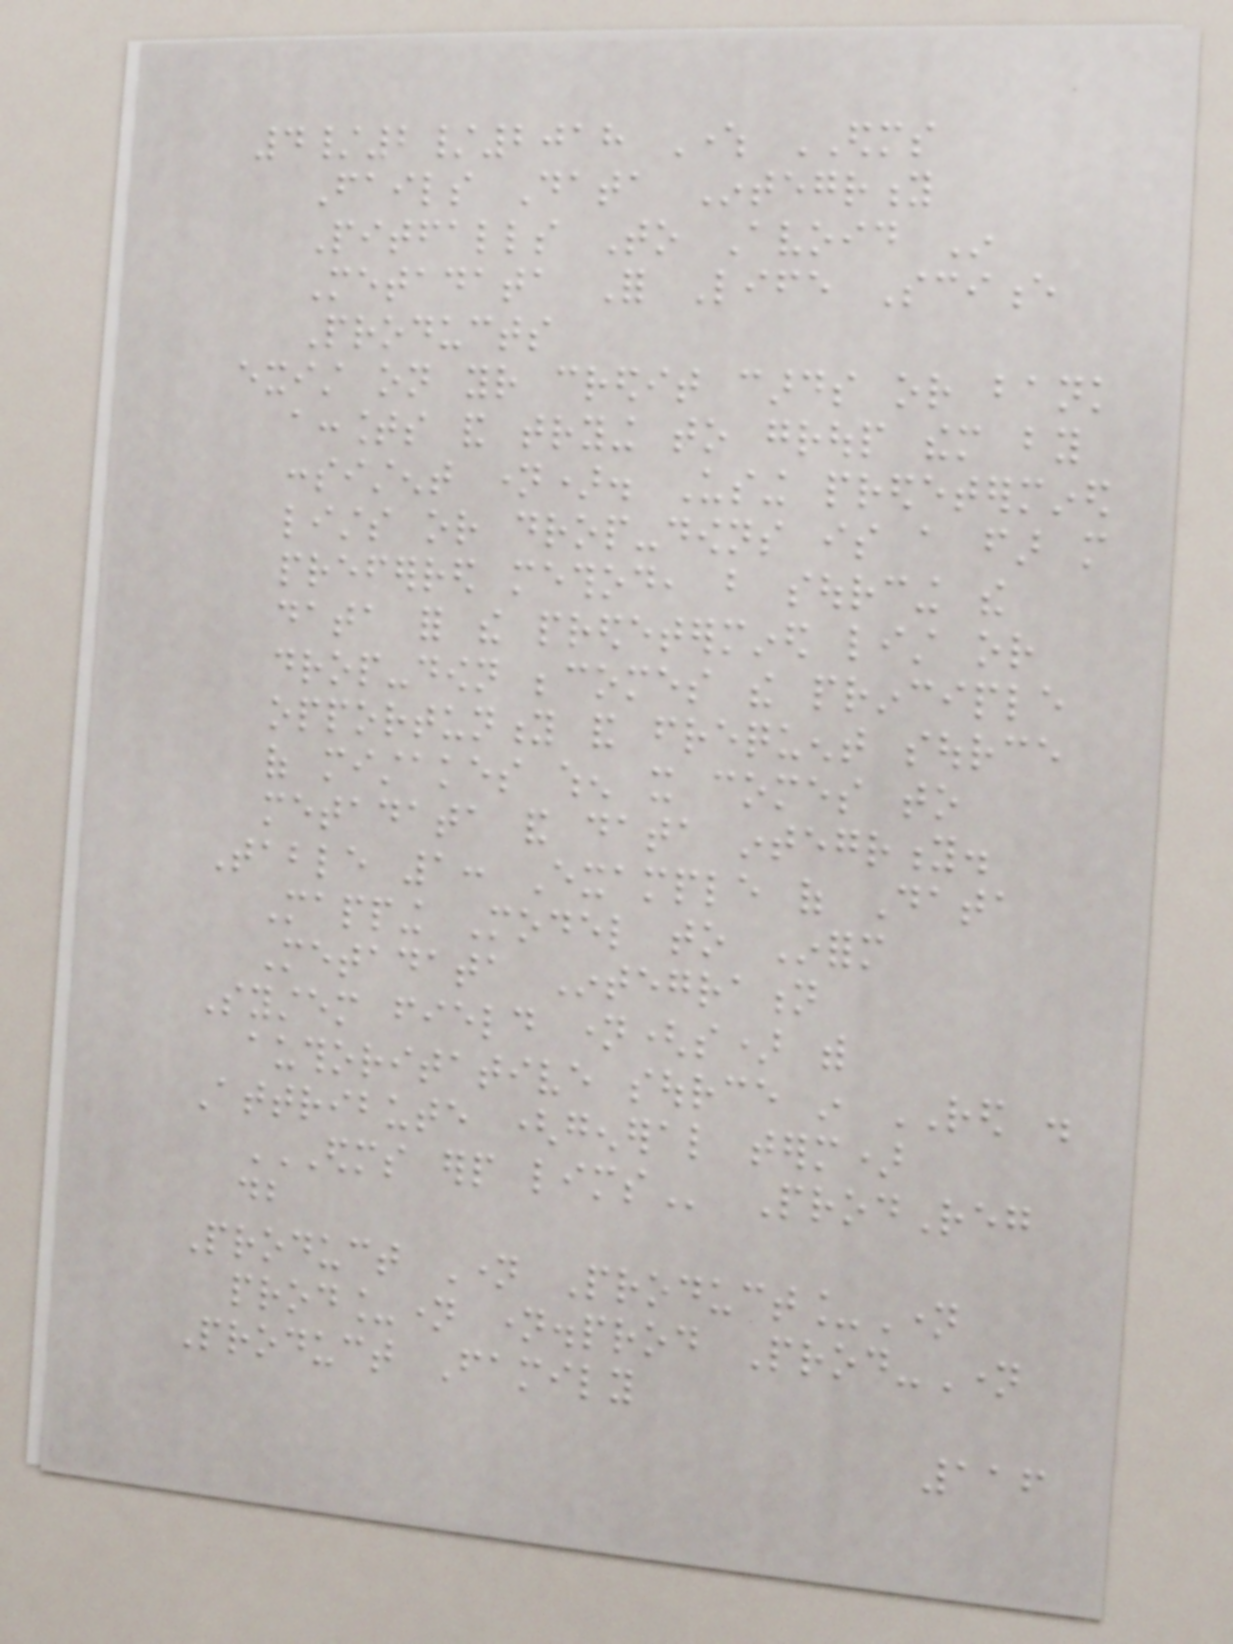4/2/2018 Where EDMS
Fails Data Integrity
Pitfalls To Avoid In
Metadata For Life Science
Products
exist on your credit cards or bank
accounts and trying to group them by
consistent name). Using predetermined
lists or drop-downs is a far more
preferred method, but sourcing the
data for the predetermined list or
drop-down becomes the principle
opportunity and frequent source
of mistakes when it comes to
metadata and data integrity.
Table 1: Example of Data
Mapping Model to Inform
Metadata Integration
System field name(s) with
authoritative source in RED .
Attribute (general term)
EDMS ERP LIMS ProdReg
db
Product Name Product_Name
prod_name name.prod Prod-Name
Product Family
116
